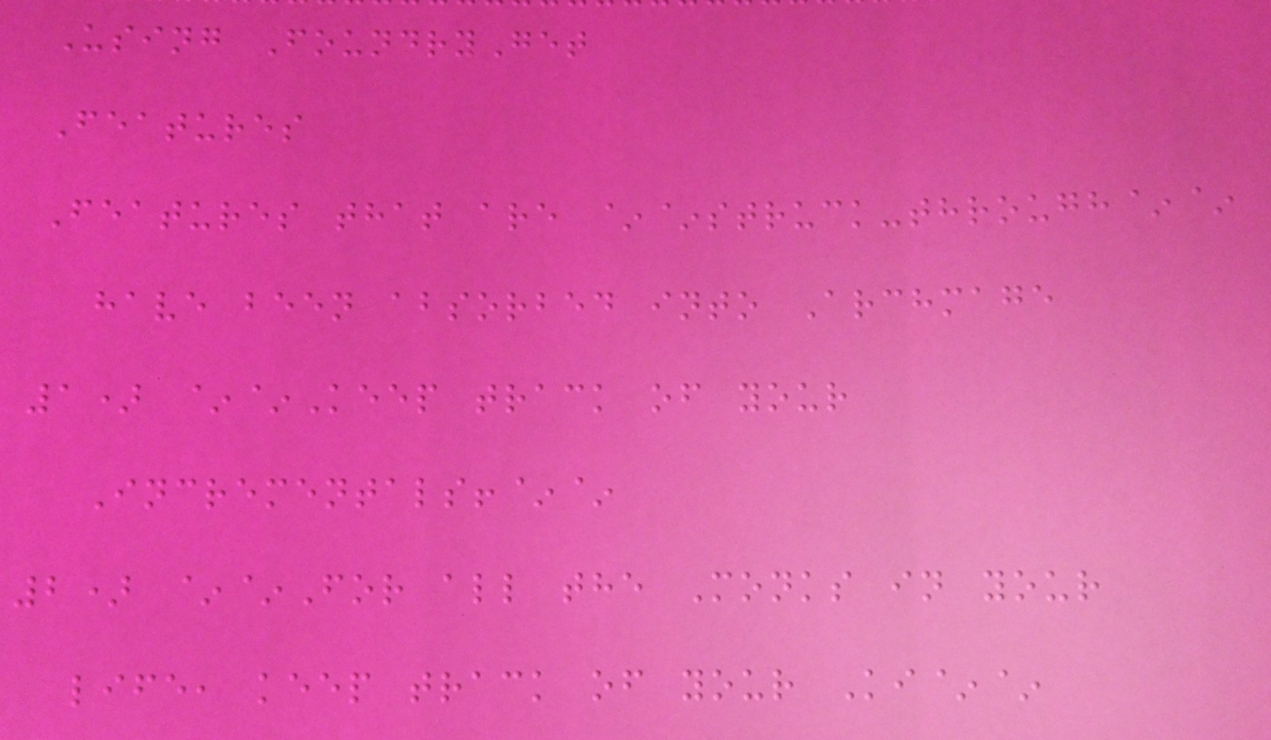Using FoundryGet
Features
Features that are ~~struck-through~~
have been absorbed into Archmage
1) ~~Keep track of your
Incrementals!~~
2) ~~For all the Monks in your
life, keep track of your Ki~~
